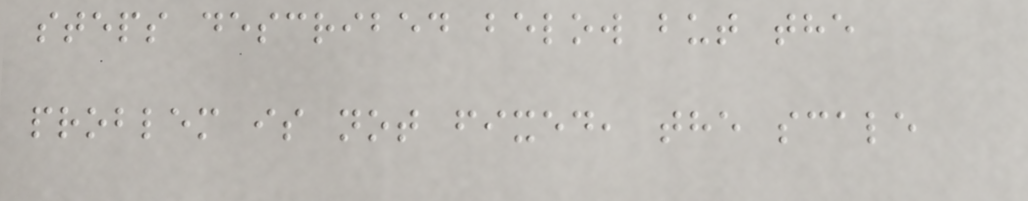steps described below but the
problem is not fixed, the scale
